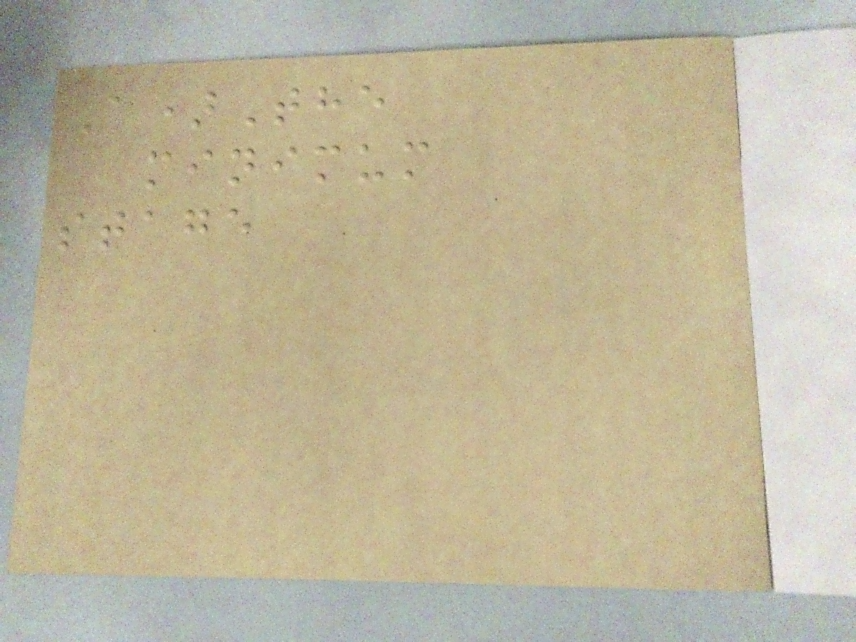A)The
minimum
stage
